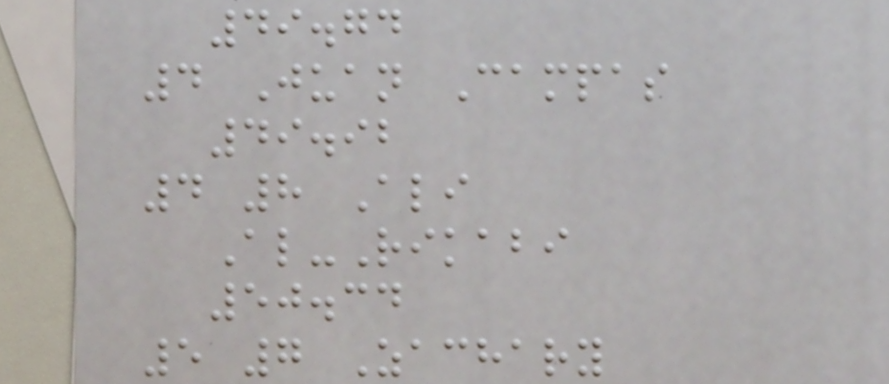49.74
4 Juan Campas
49.92
4 8 Ali
Al-Rikabi
50.34
5 7 Zachary
